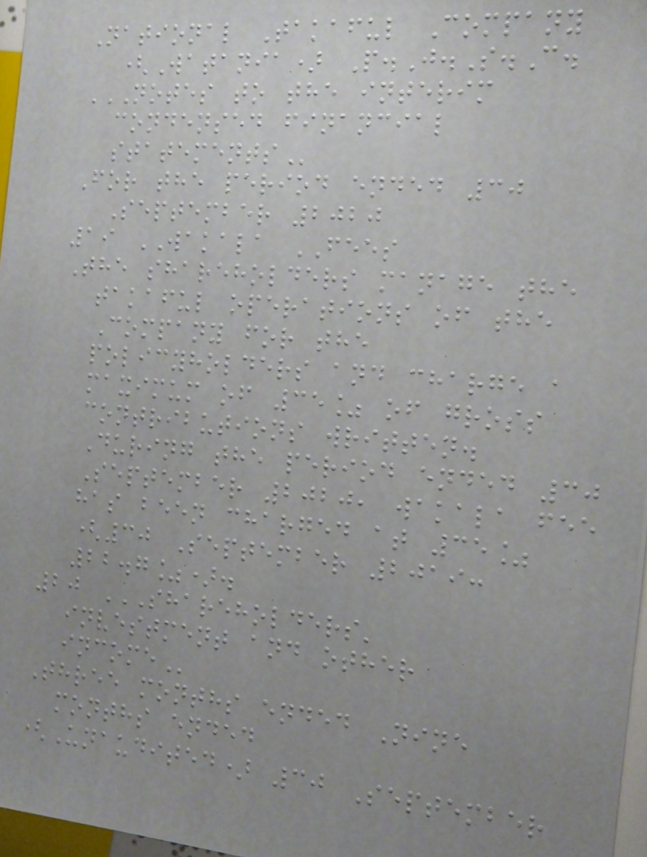National Takaful Company
(Watania) P.J.S.C.
NOTES TO THE INTERIM
CONDENSED FINANCIAL
STATEMENTS
For the period ended 30
September 2020
19 WAKALA FEES
The shareholders manage the
takaful operations of the
Company for the
policyholders and charge a
maximum of 35% of gross
contributions written.
During the period ended 30
September 2020, wakala fee
has been charged at 35%
(30 September 2019:
22.7%).
20 SHAREHOLDERS'
INVESTMENT AND OTHER
INCOME
Three months ended Nine
months ended
(Unaudited) 30 September
